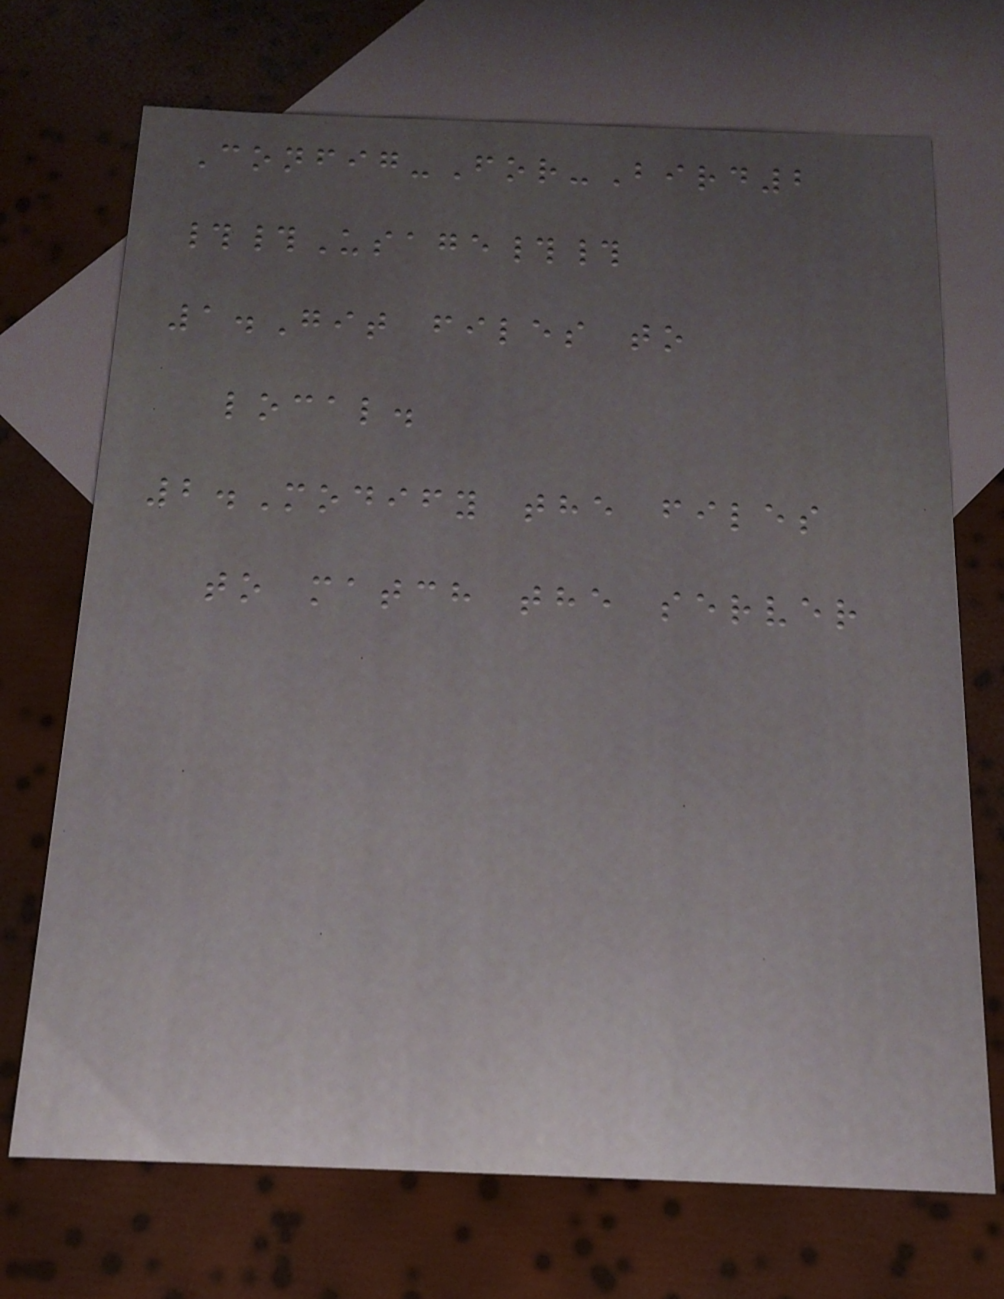Config-For-Bird2
##Usage##
1.Git files to
local.
2.Modify the files
to match the server
